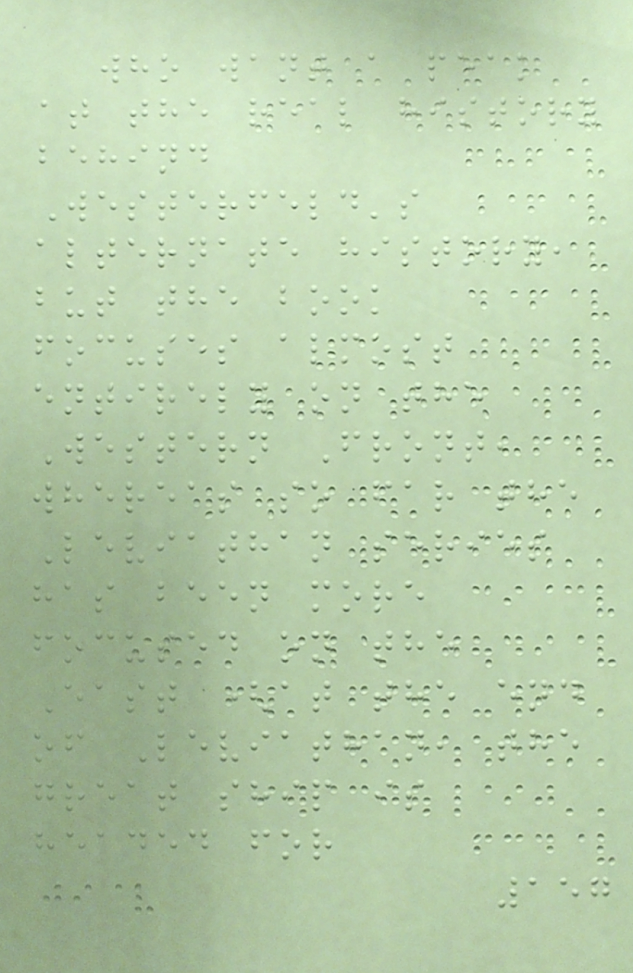who want a peak
at the real history
behind
Westerfeld's
alternate history,
but the book
focuses almost
entirely on the
Western Front,
whereas so far the
Leviathan series
has been more
focused on the
East (at the end
of Leviathan, the
great ship is
headed for
157
